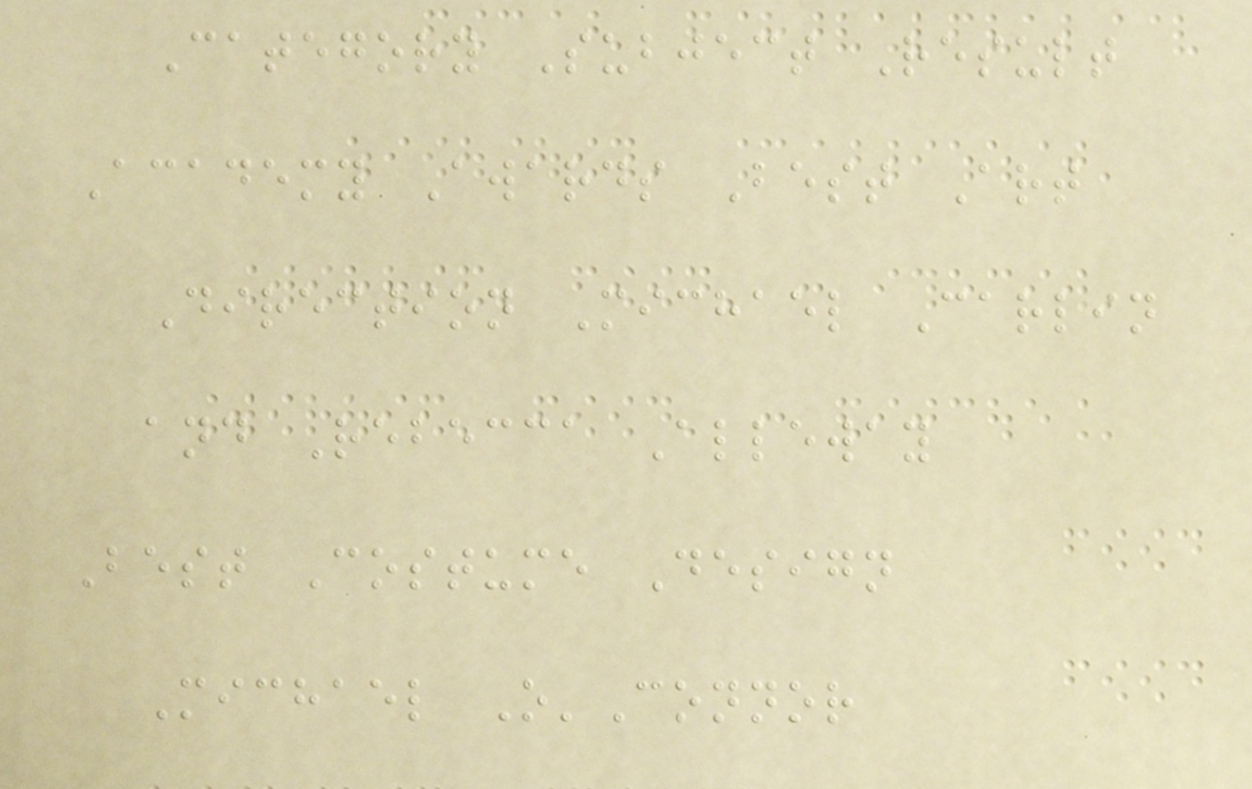Category Subject Result
Academy Awards Best Art
Direction Michael Carlin
and Rebecca Alleway
Best Costume Design
Michael O'Connor
